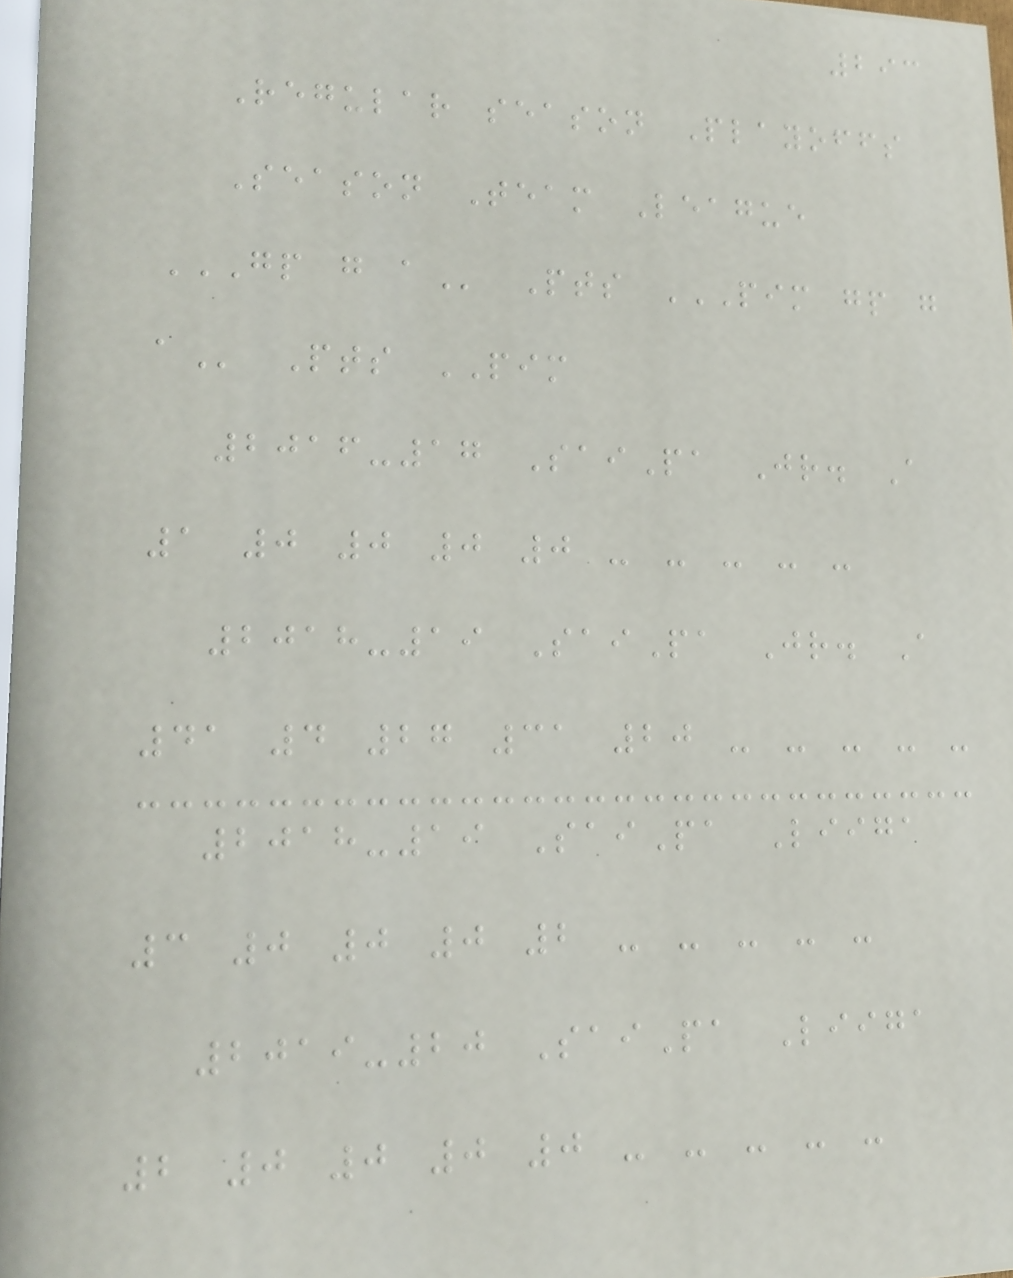293
Regular season Playoffs
Season Team League
GP G A Pts PIM GP G
A Pts PIM
2016-17 SaiPa Jr. A
1 0 0 0 0 - - - - -
2018-19 SaiPa Jr. A
41 4 27 31 20 - - - - -
2018-19 SaiPa Liiga
3 0 0 0 2 - - - - -
2019-20 SaiPa Liiga
2 0 0 0 0 - - - - -
